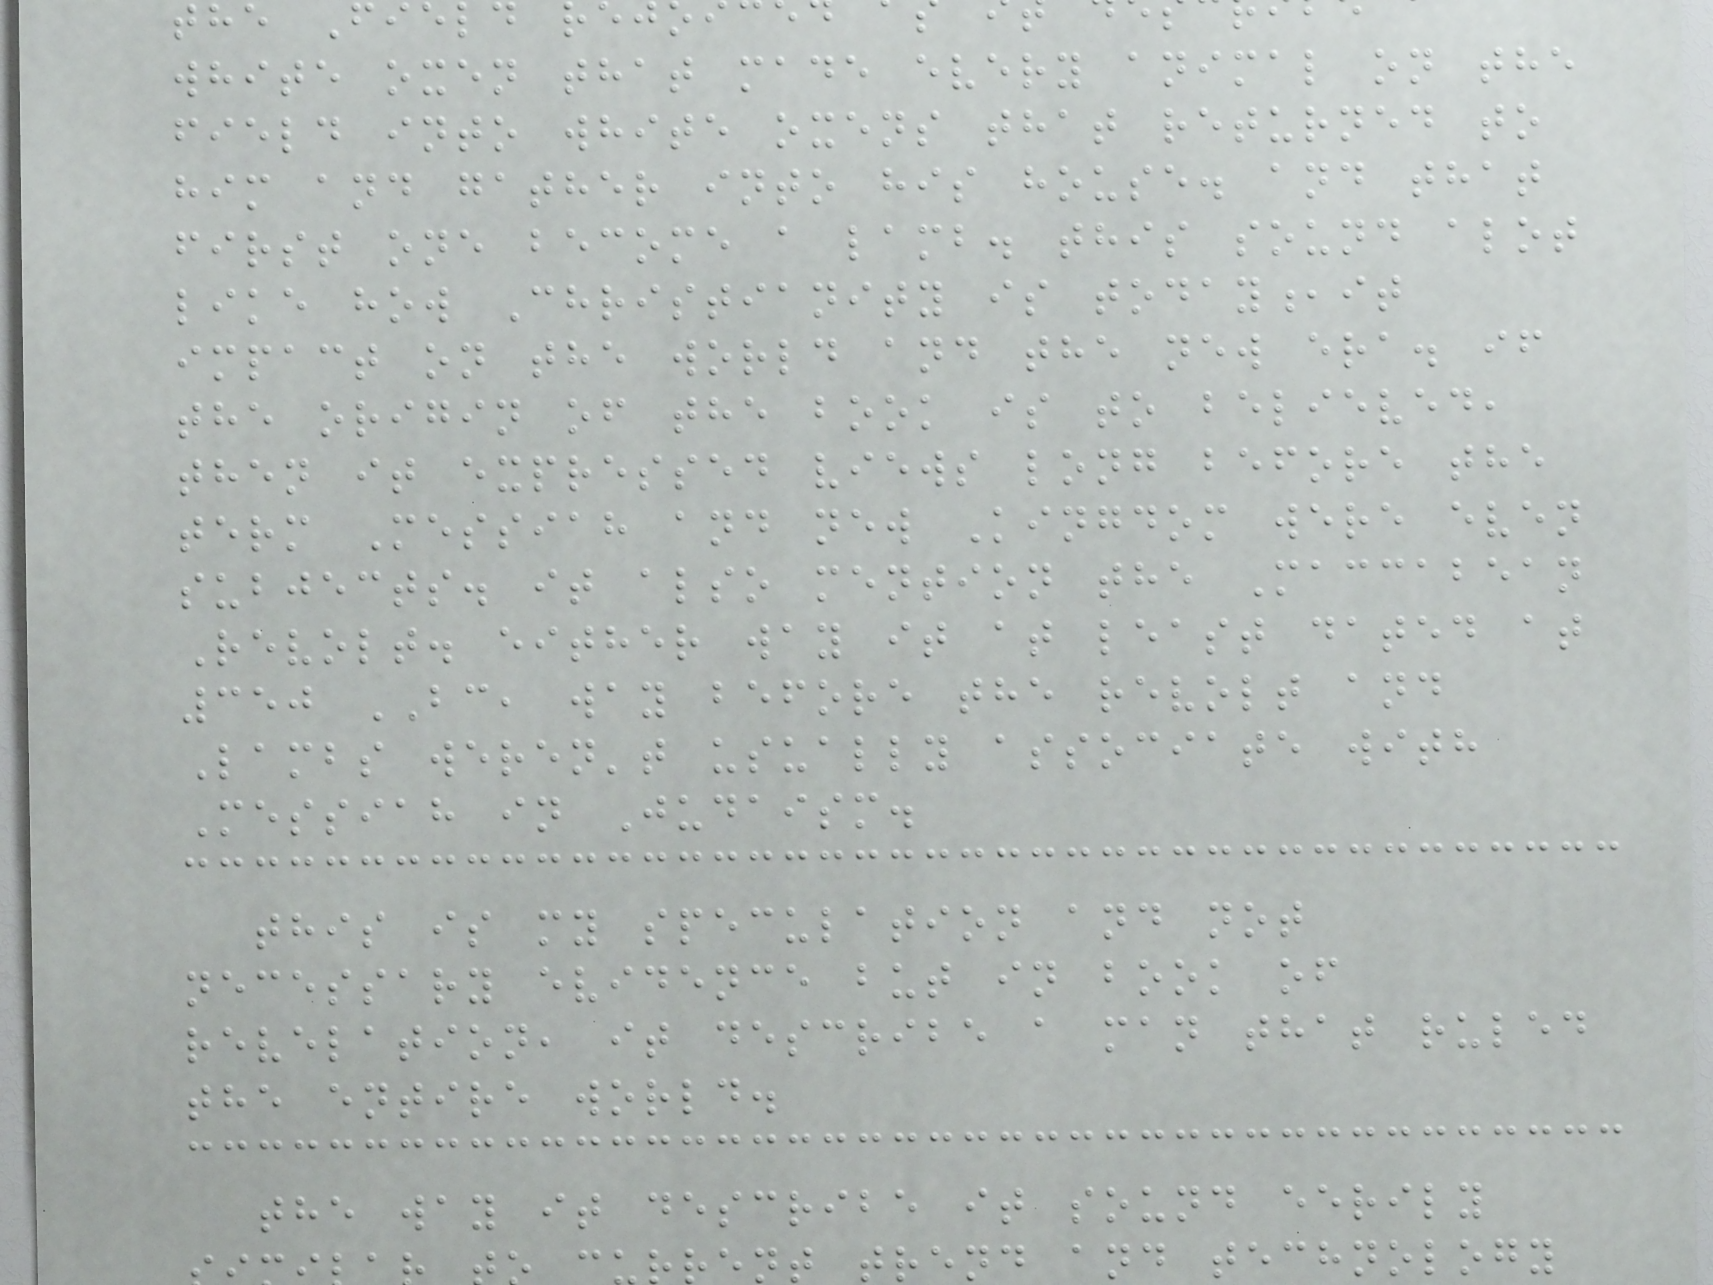the Field
white oxen that made every animal on the
field into white oxens that returned to
him and gather into his house. and that
first one become a lamb. this sound alot
like how Christianity is today,it
impact on the world and the new era. if
the origin of the book is to believed,
then it expressed views long before the
term Messiah and new Kingdom were even
subjects. it also mention the Maccabean
Revolt. either way it at least dated at
350 BC, way before the revolt and
Lambs weren't usually associate with
Messiah in Judaism.
this is my speculation and not
necessary evidence but in book of
revelation, it describe a man that ruled
the entire world.
the way it describe it sound eerily
ent trend and technology
